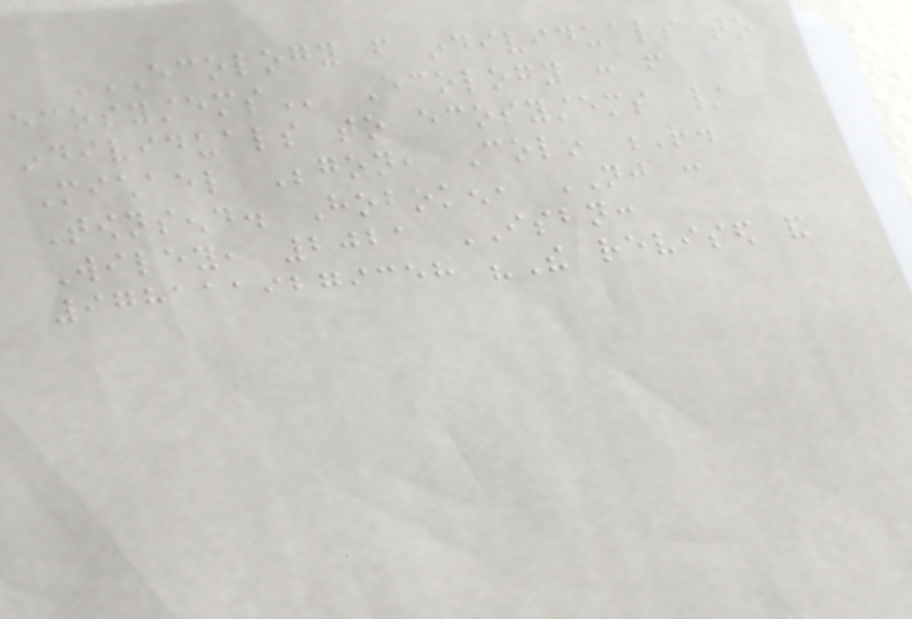ECOLOGY FROM INDIVIDUALS TO
ECOSYSTEMS Ecology : from
individuals to ecosystems /
Michael Begon, Colin R.
Townsend. Hoboken, NJ :
Wiley, 2021 ISBN:
9781119279358 "The revised and
